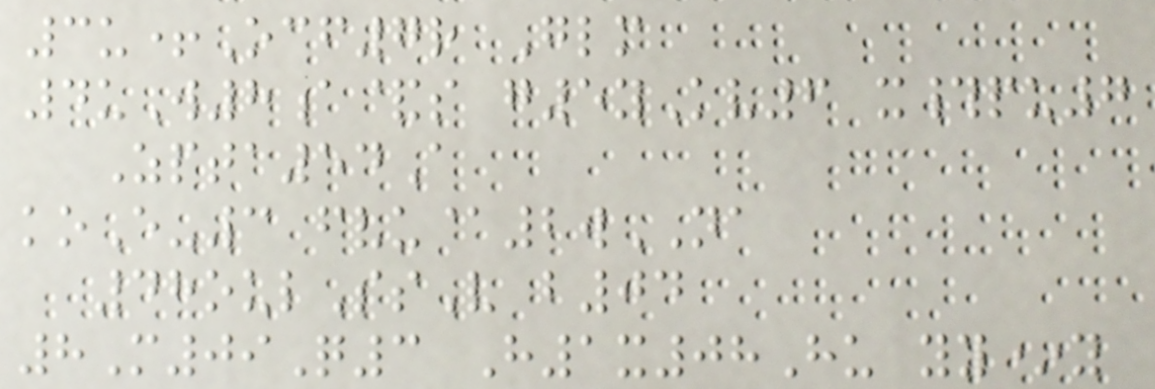3u+Ocf7r Glm
4uW8a&s g5yKv6 x#pu7
Zpta54A
koE-3 fvu@2wNA
48oulSsV b04
8M09Q3 H1x08Hu yy*y
